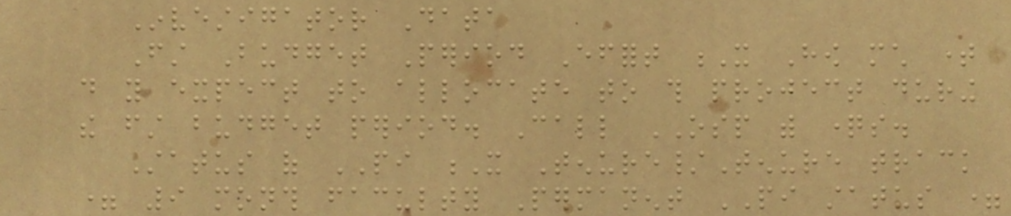Investigator Data
First Budget Period Effort X How much time
do you expect to allocate to this project during
the first budget period. Call OSP with questions.
Status of PI X Tenure/Tenure track
= 9 month faculty Permanent PI status =
